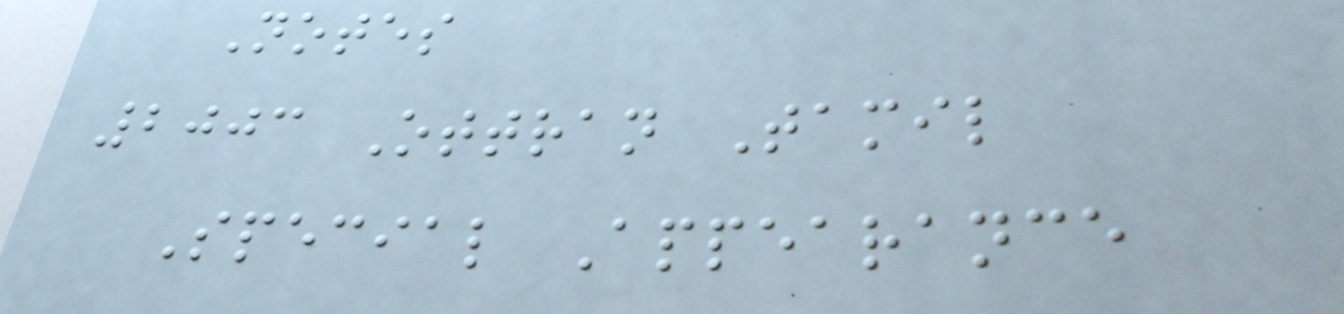Notes
2003 Ottran Tamil
Special Appearance
